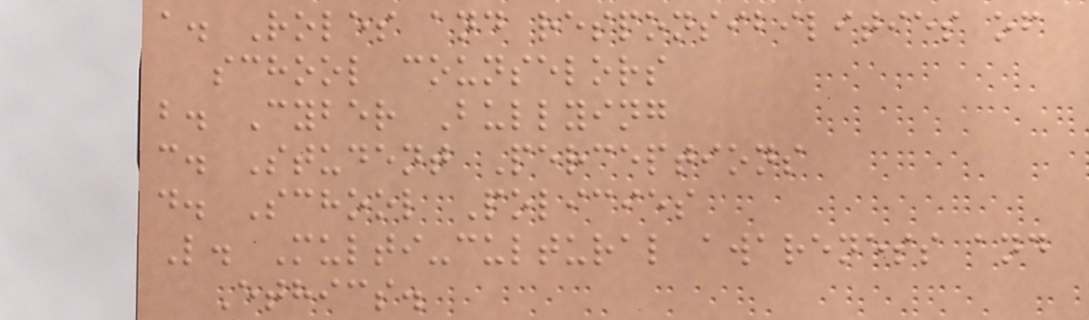a. Roles and responsibilities of
school counselors
b. Cyber Bullying
c. Student Perceptions
d. School Policies
L. Multi-cultural awareness and
Ethics.
